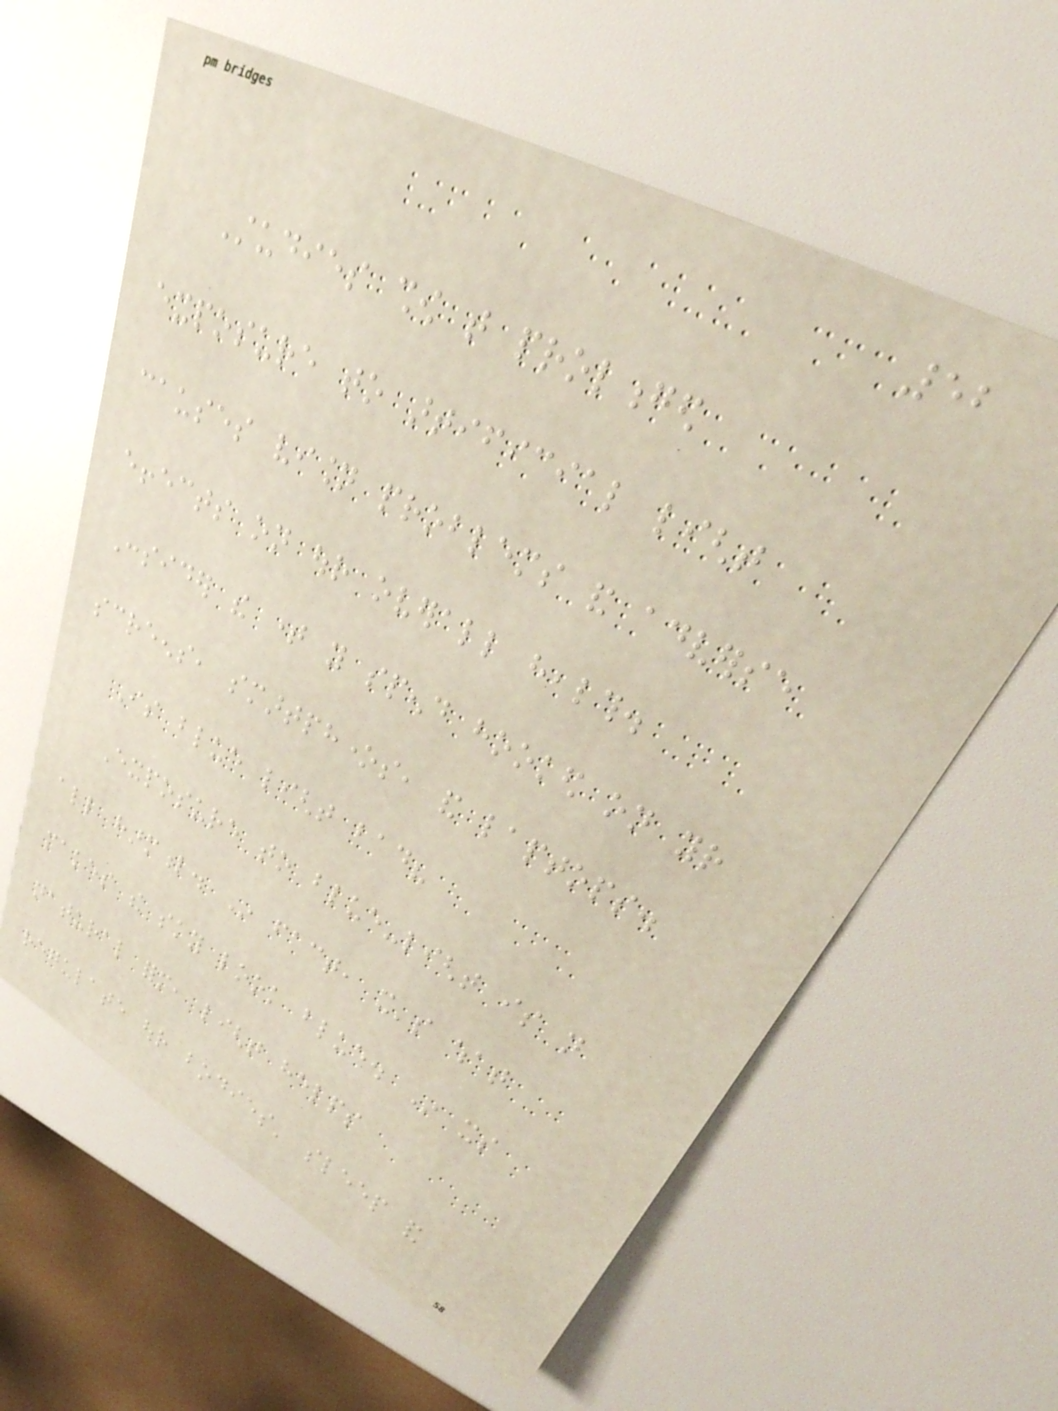52
Studies show that prolonged
exposure to artificial light
causes vision problems and adverse
effects on our overall health.
Consider the time you spend hooked on your
screens, smartphones, and laptops.
Is blue light bad?
Exposure to blue-light is not
all harmful. In fact, it's what
makes the sky look blue. In its
natural form, light helps
regulate our bodies' sleep and
